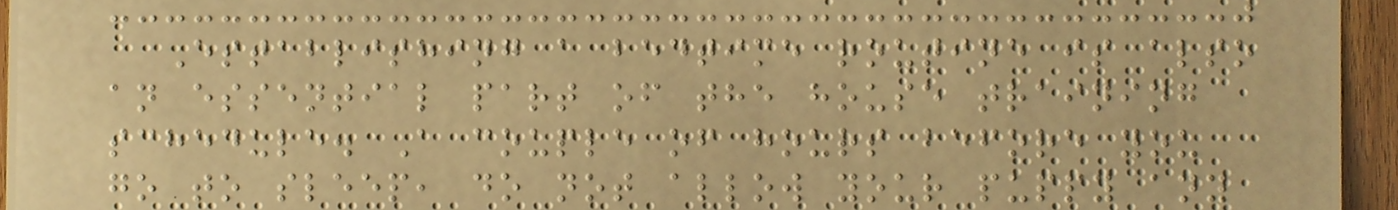Establishing a bedtime routine is also
an essential part of the house training
schedule. A couple of hours before you
go to sleep, do not allow your puppy any
